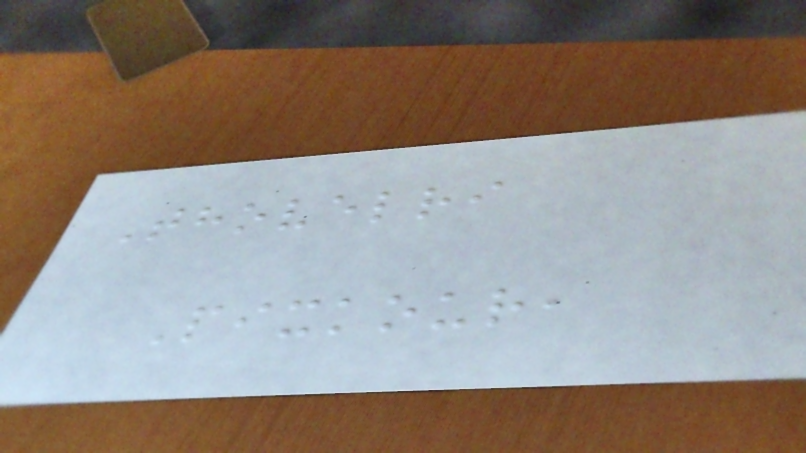Thovelri
Pixkour,
